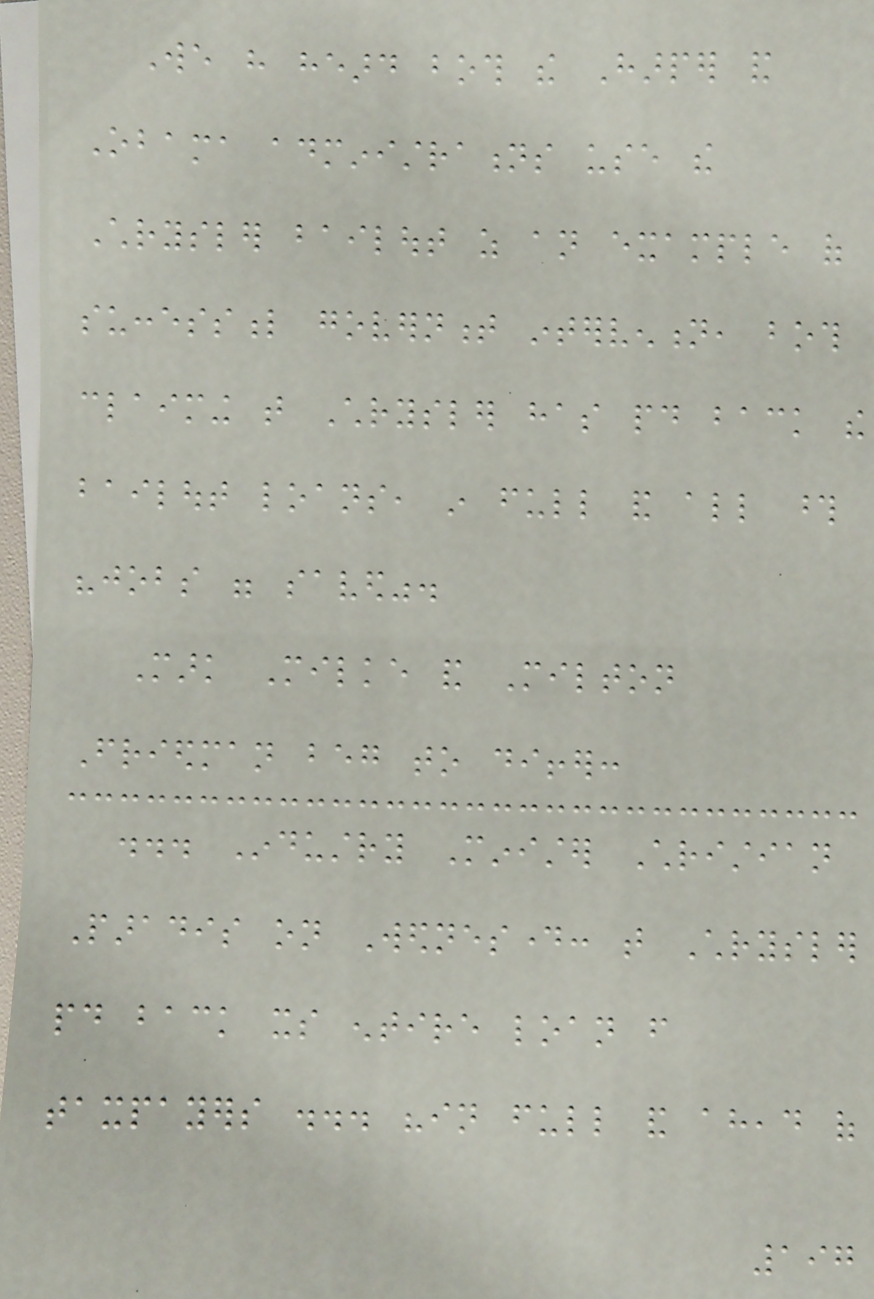We have heard both the Harper and
Obama administrations use the
Chrysler bailout as an example of
successful government intervention, both
claiming that Chrysler has paid back the
bailout loans, in full and all those
"jobs were saved".
Mark Milke and Milton
Friedman beg to differ:
... Industry Minister Christian
Paradis on Wednesday: that Chrysler
paid back its entire loan from
taxpayers ... "in full and ahead of
197
